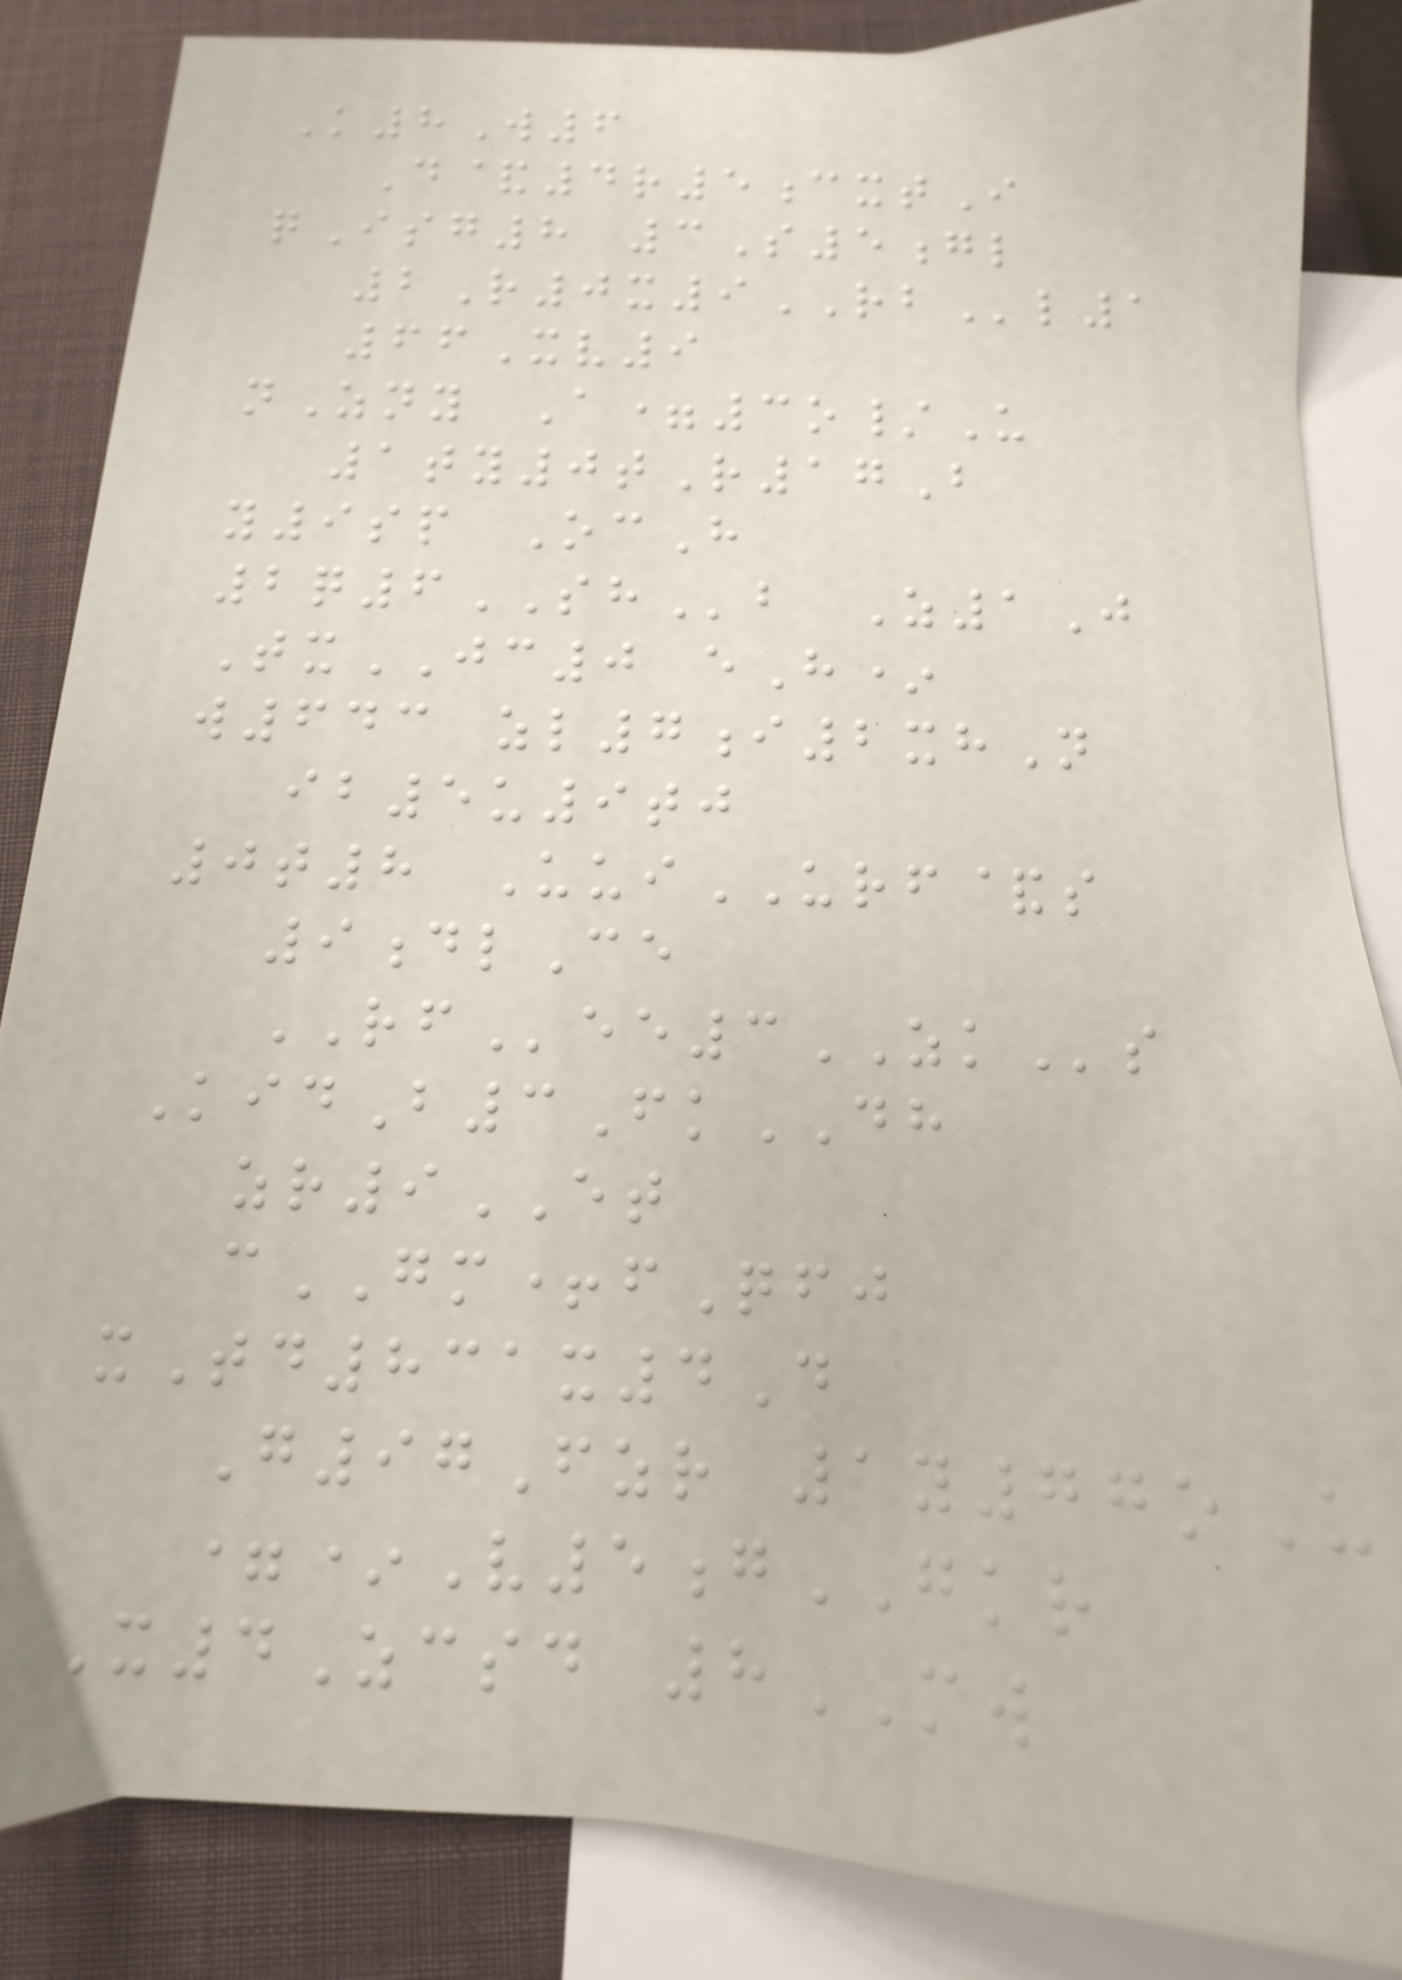K8W6
D&4r5cxtI
qIsg8 3S5gl
2R0x9RBl1
66Xv9
nZny A=3o/U
1ty0tR17B
y9sp OcH
2q6SHb Z1J
TxJC0 eH*
w643 zl7i2xhN
ib5u9tj
0t8 UuiURF&s
9dlCe
RFee3ZKs
KidB3FkDH
zr9ET
cGM+fQfj
xTd831x4D
G97Fzr 1y77oU
=*V5gGKR
X4Zcsd 8MW
